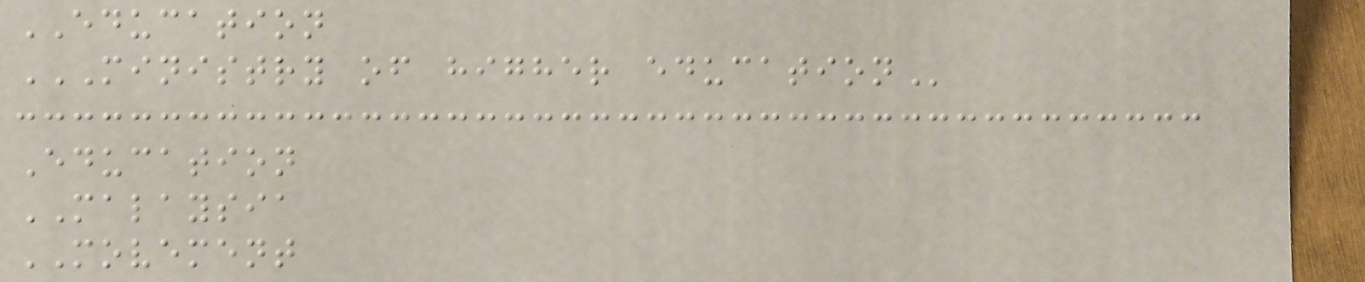EDUCATION
MINISTRY OF HIGHER EDUCATION
Education
MALAYSIA
MOVEMENT
